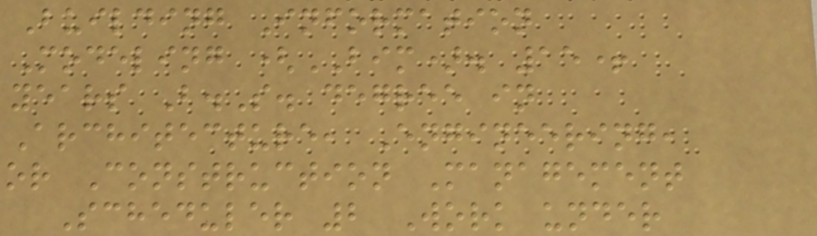Building Information
Modeling (BIM). 15+
years B.S. degree in
Architecture, Engineering,
or Construction Management
Scheduler 2 Work under
